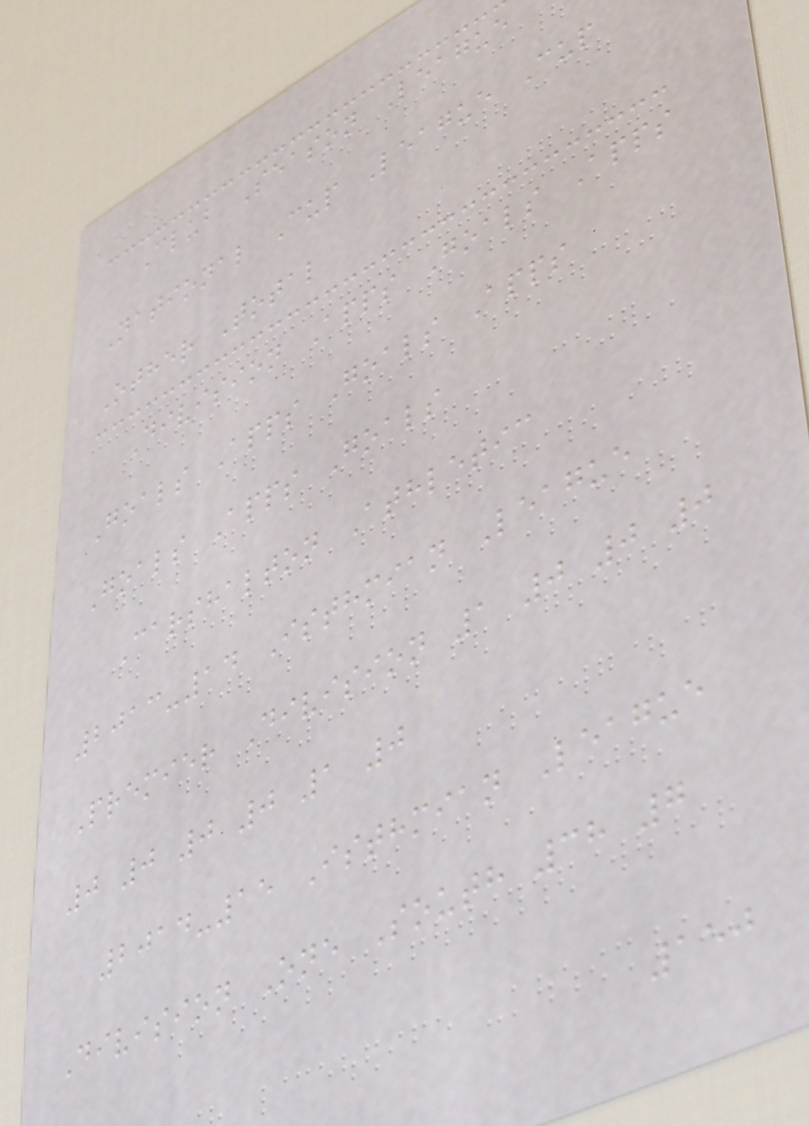Club Season League
National Cup League Cup
Other Total
Division Apps Goals Apps
Goals Apps Goals Apps
Goals Apps Goals
Carshalton Athletic
2013-14 Isthmian League
Premier Division 1 0 0 0
0 0 0 0 1 0
2014-15 Isthmian League
Division One South 38 7
150
